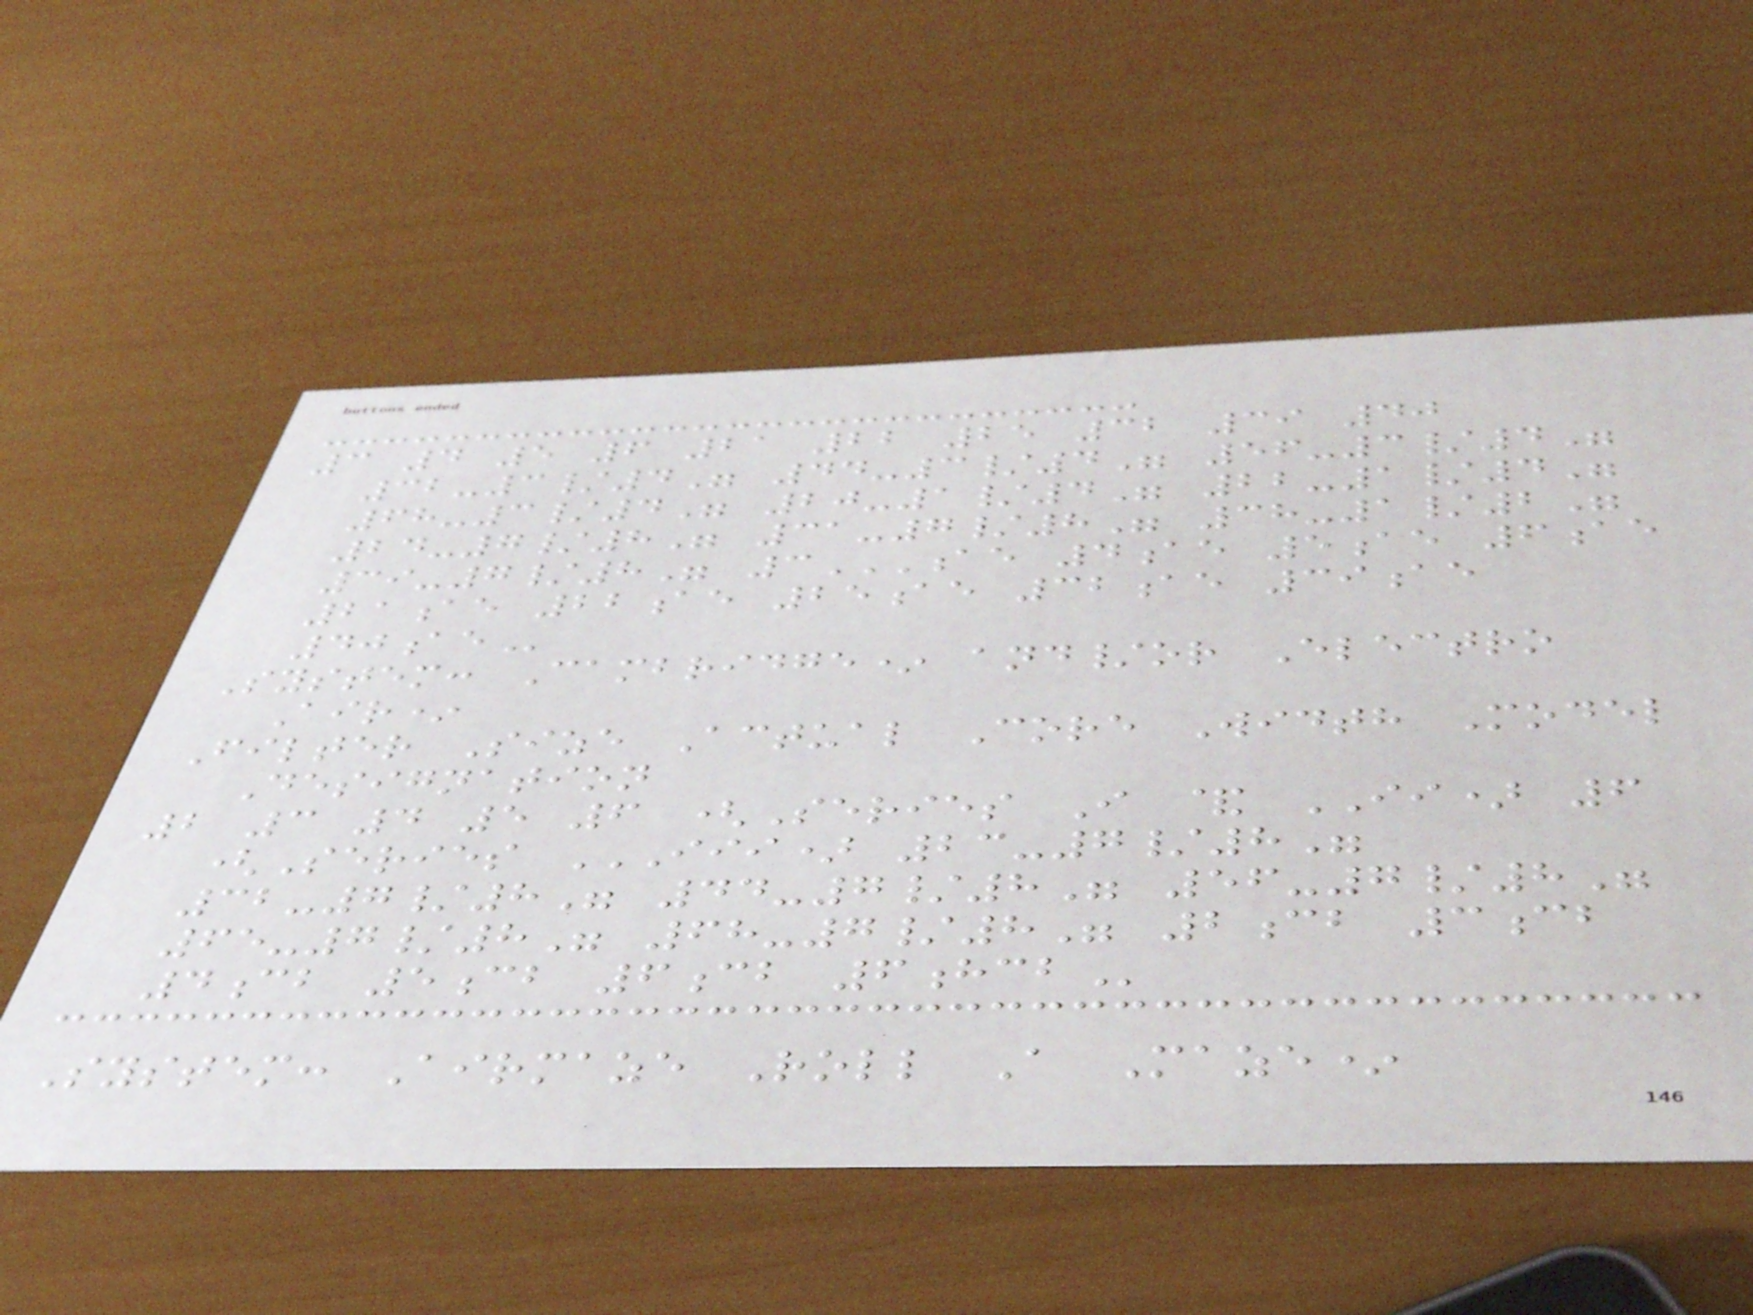3 4 5 6 21 22 25 32 39 40
32-3/4" 44-3/4" 56-3/4"
68-3/4" 20-1/4" 22-1/4"
24-7/8" 31-7/8" 38-1/2"
39-7/8" 3AE 4AE 5AE 6AE
21AE 22AE 25AE 32AE 39AE
40AE
System: Cambridge* and/or Electro
Air*
Filter Size Actual Core Width Model
Designation
2 3 4 5 6 (Series I & II) 6
(Series III) 23-7/8"
32-7/8" 44-7/8" 56-7/8"
65-7/8" 68-7/8" 2CB 3CB
4CB 5CB 6CB 6HCB
System: Airmaze Roll A Maze*
